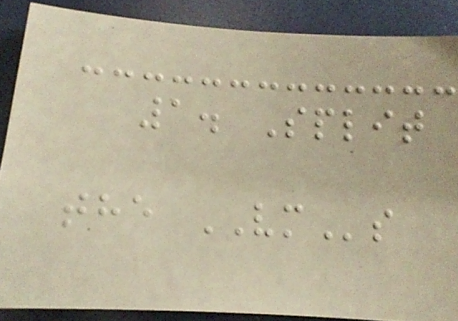1. Split
the VMs
